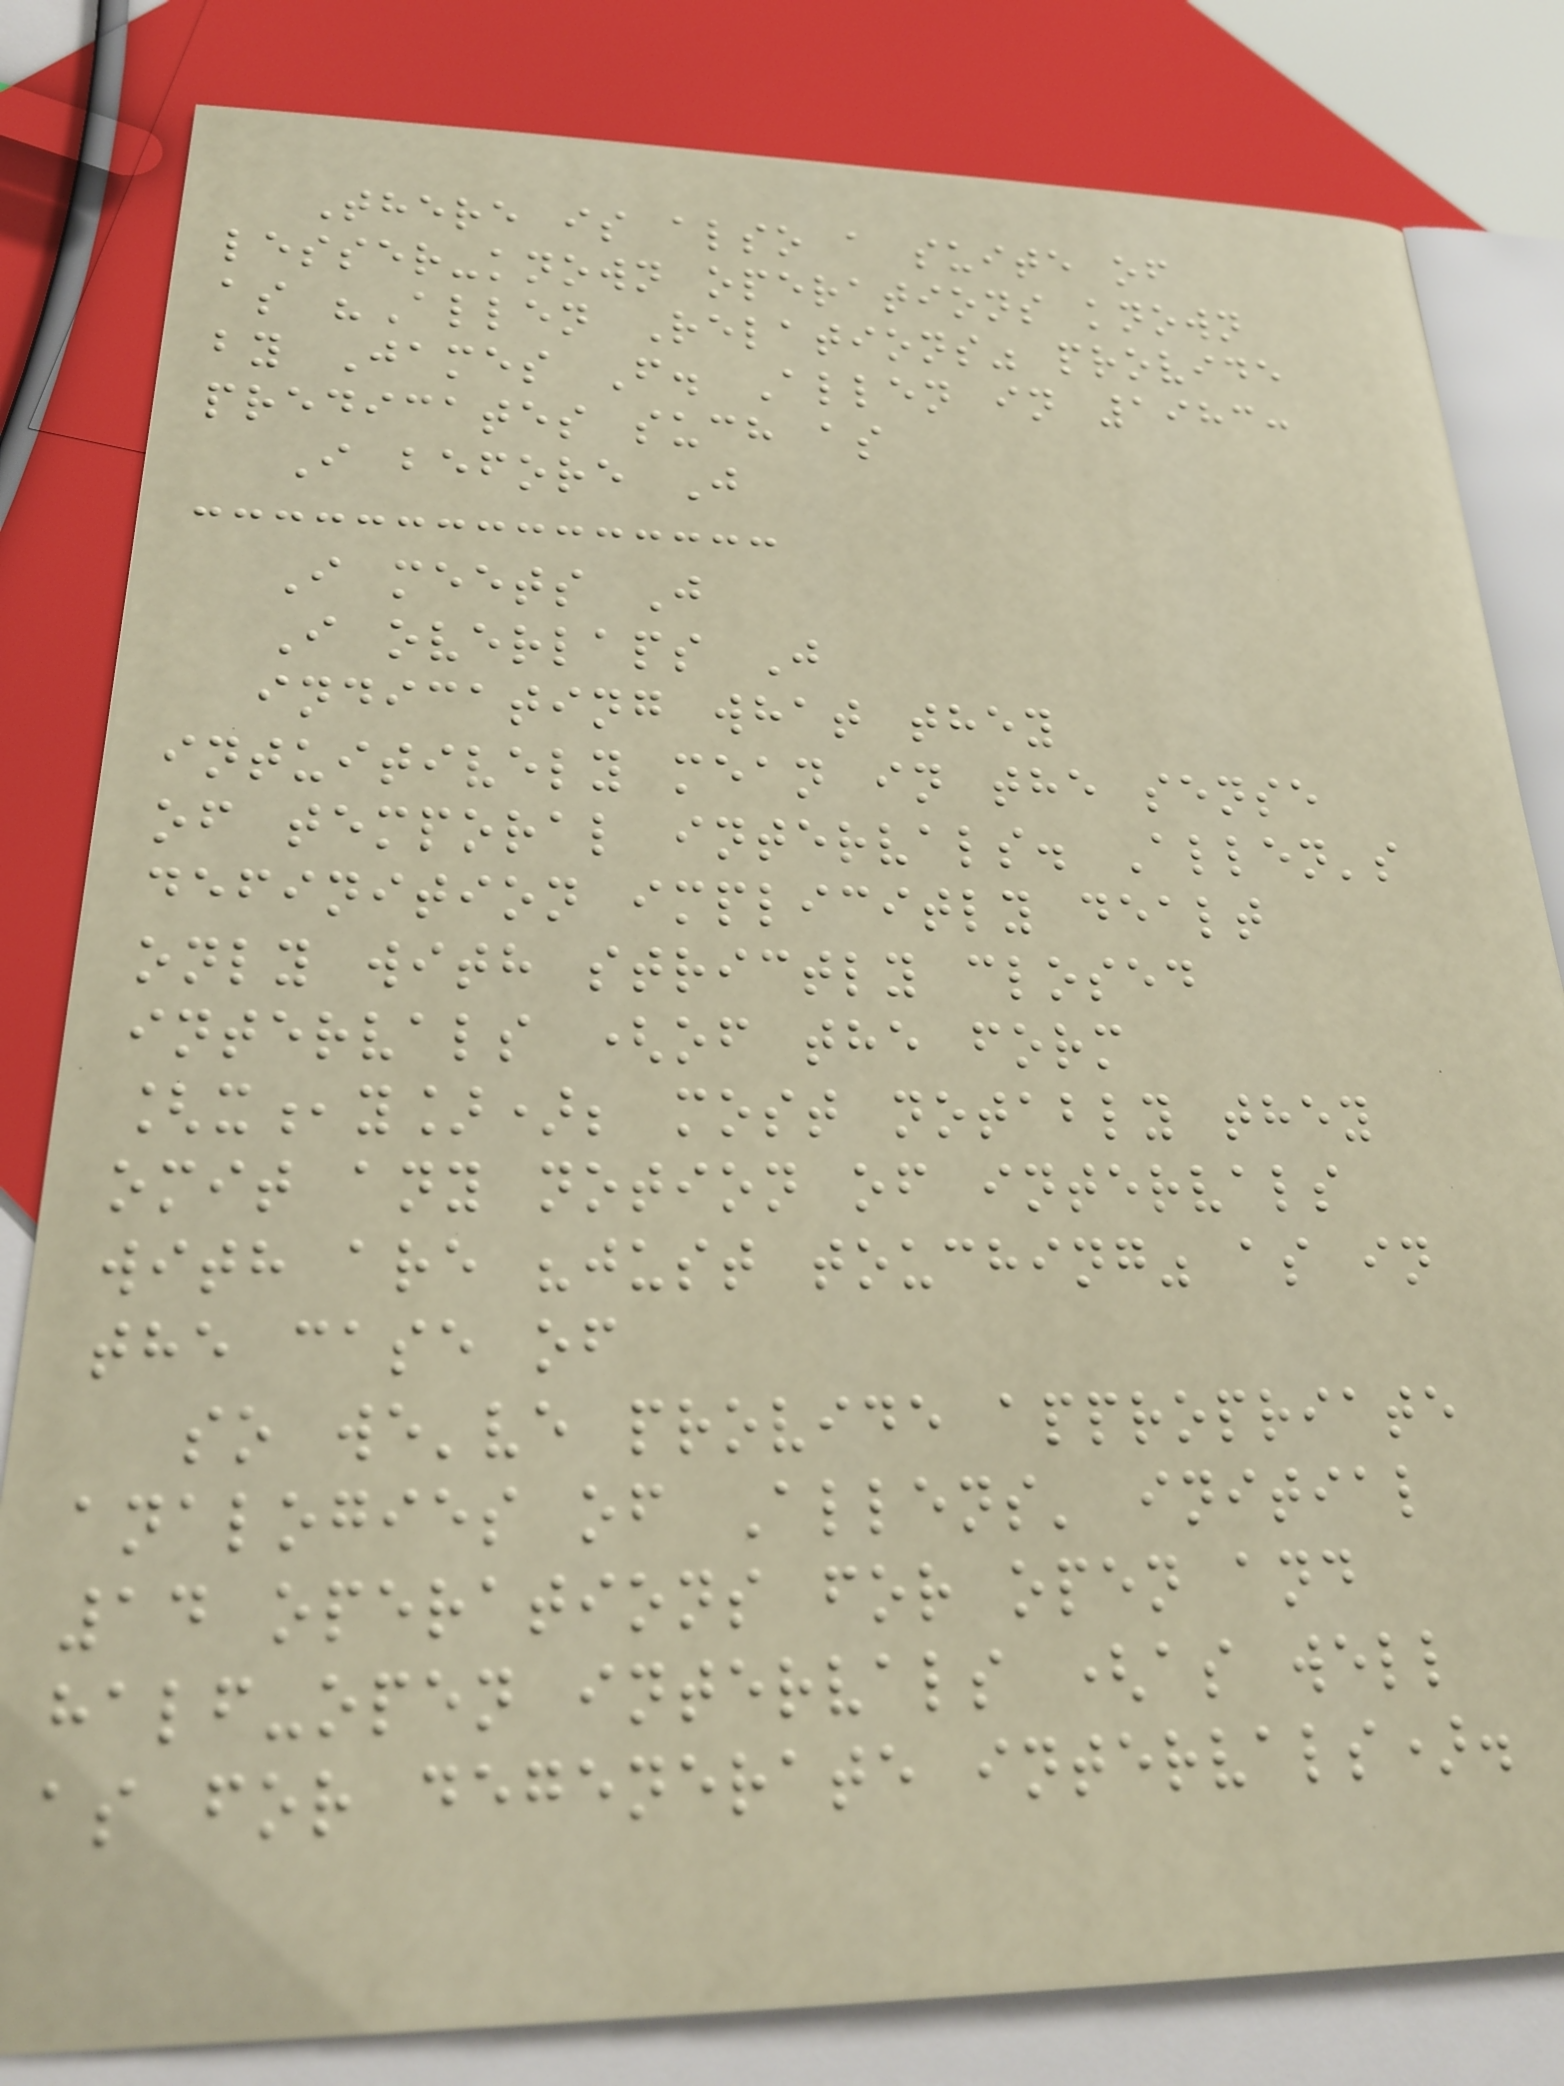There is also a suite of
lesser-known operations known
as "Allen Relations" provide
by James F. Allen in 1983:
predicates such as
I before J
I meets J
I overlaps J
indicating what they
intuitively mean in the sense
of temporal intervals. Allen's
definition implicitly dealt
only with strictly closed
intervals (of the form
[x,y]); most notably they
omit any notion of intervals
with are "just touching" as in
the case of
so we've provide appropriate
analogies of Allens' initial
14 operations for open and
half-open intervals (as well
as for degenerate intervals).
